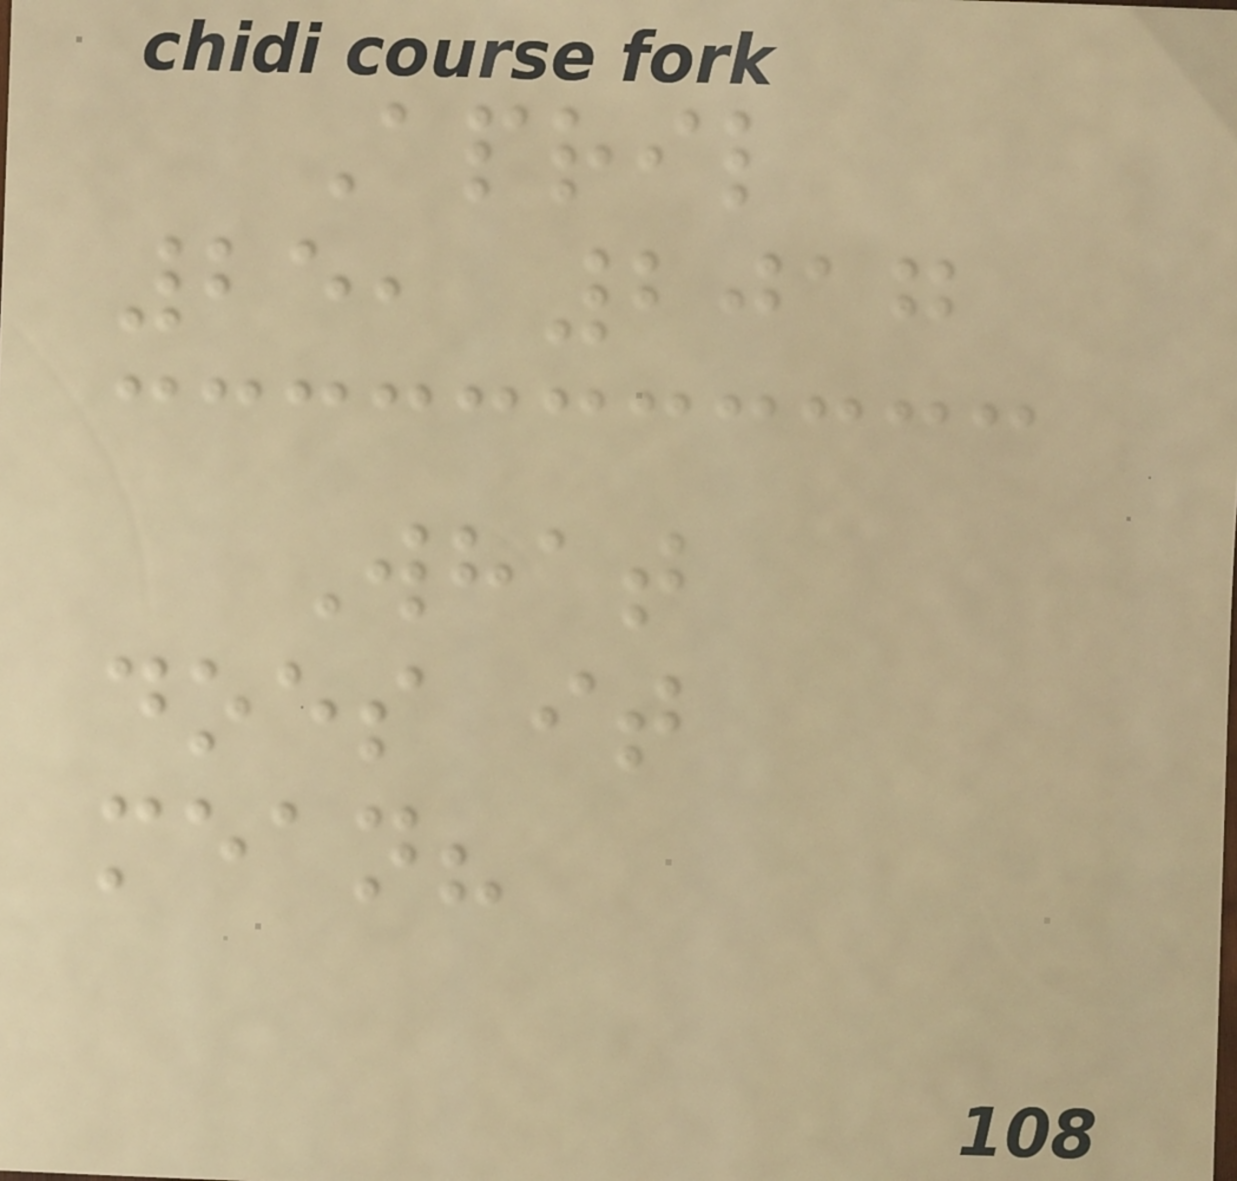April
25, 2017
What
does it
mean?
